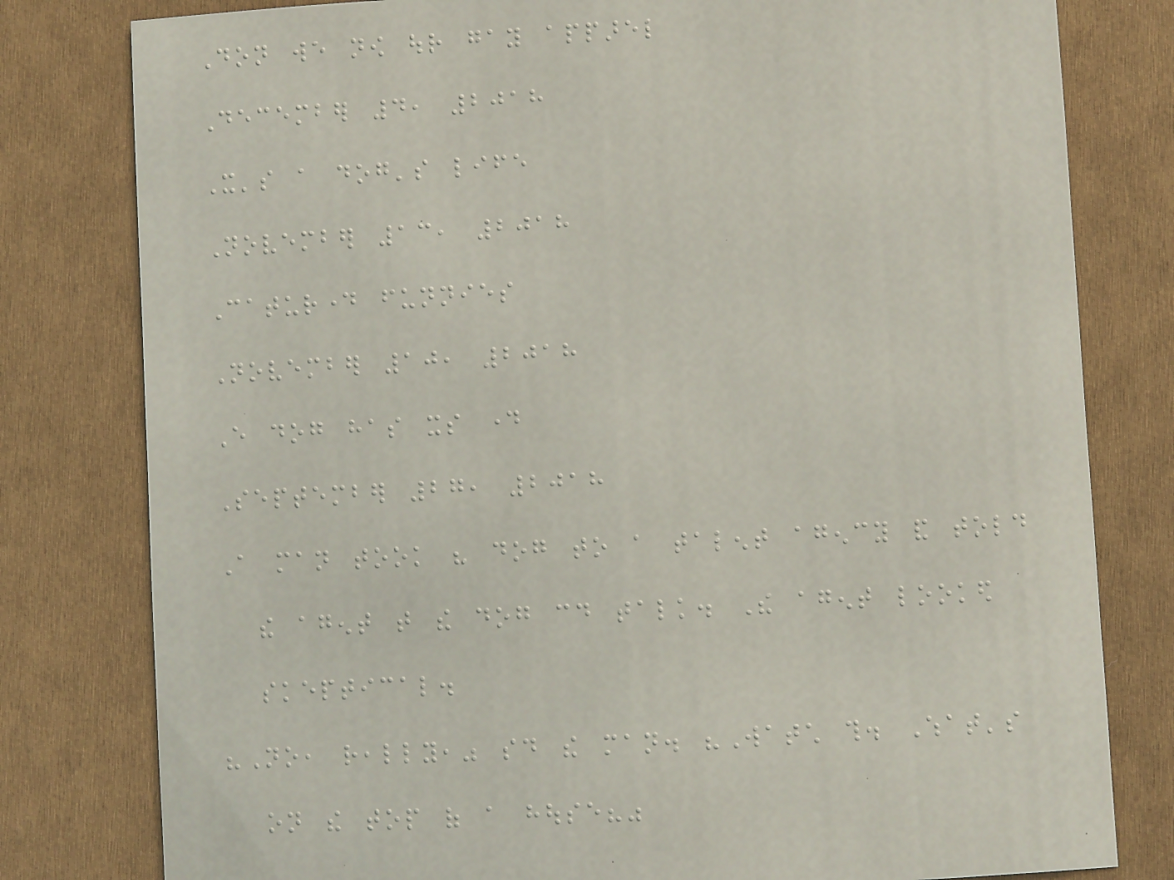Don we now our gay apparel
December 4, 2018
It's a dog's life
November 13, 2018
Caturday funnies
November 10, 2018
Every dog has its day
September 27, 2018
A man took his dog to a talent agency and told
the agent that the dog could talk. The agent looked
skeptical.
"No, really," said the man. "Watch this. What's
on the top of a house?"
